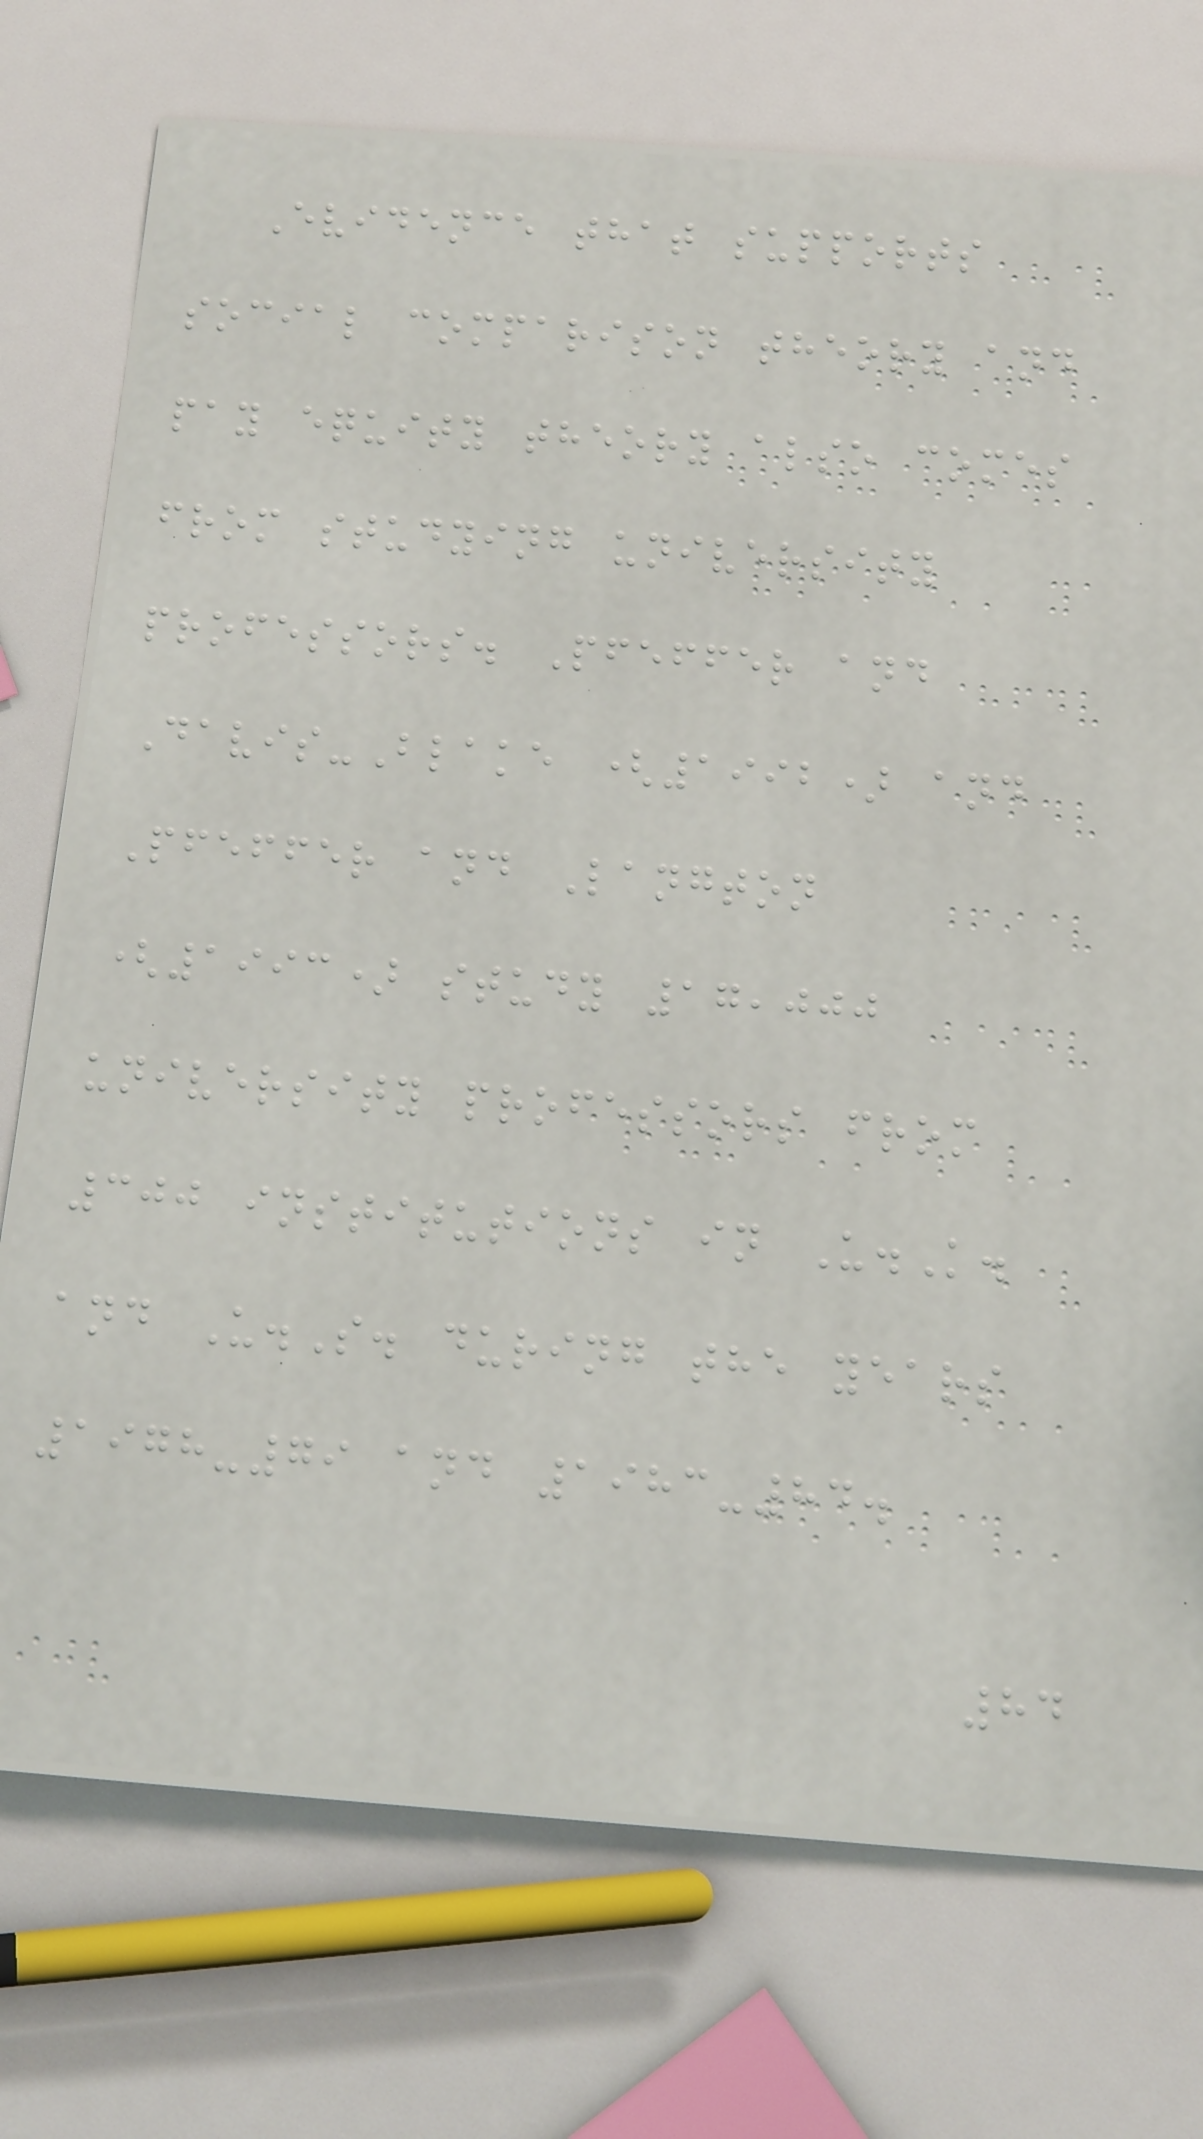Evidence that supports
social comparison theory and
pay equity theory also comes
from studying university
professors. Pfeffer and
Davis-Blake (1992) and
Pfeffer and Langton
(1993) study 17,000
university professors from
300 institutions in U.K.
and U.S. during the years
1978-79 and 1983-84.
84
